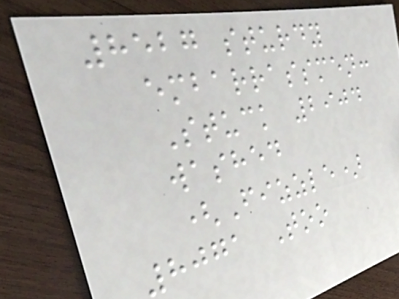8527 sturdy
embarrassmen:
Stuck 2904
washed
(Fizzle)
8071 Too
